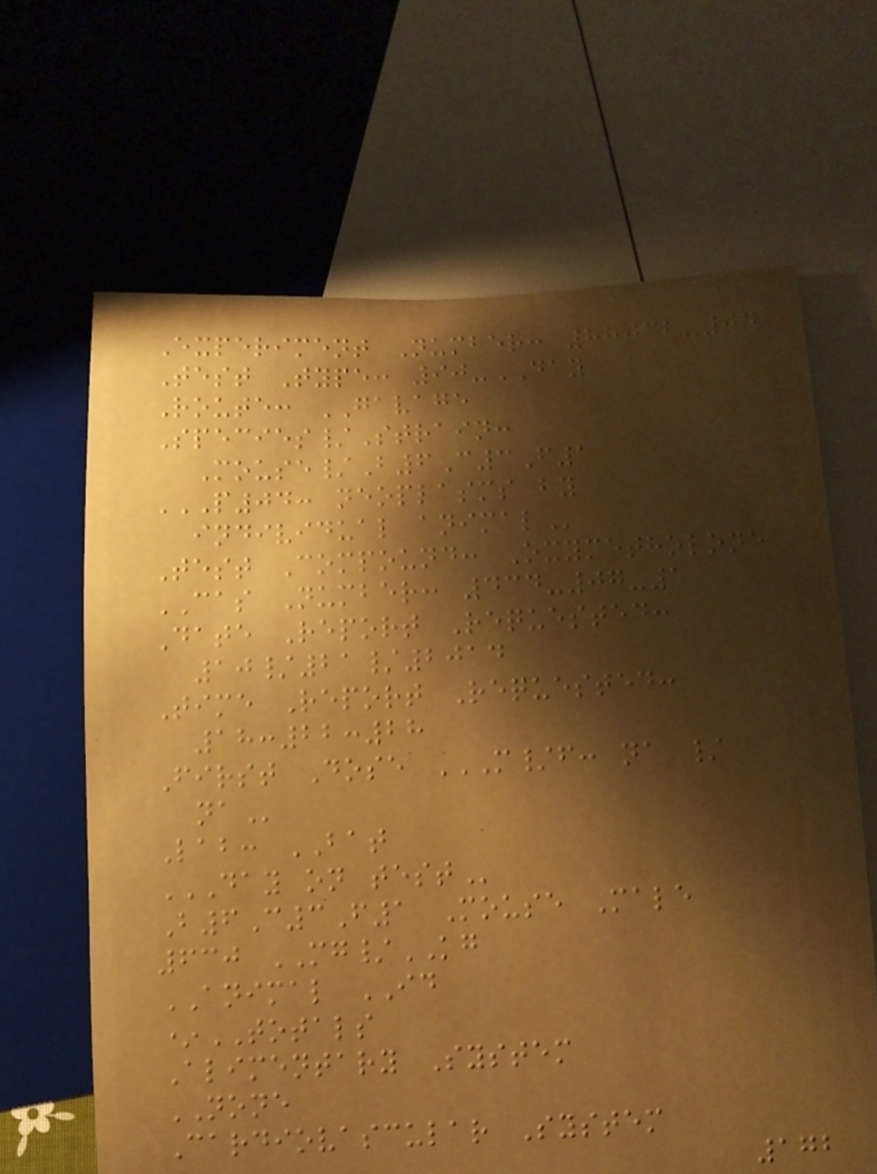Experiment Number: 88032-04
Test Type: 90-DAY
Route: GAVAGE
Species/Strain:
Mouse/B6C3F1
P04: NEOPLASMS BY
INDIVIDUAL ANIMAL
Test Compound: Oxymetholone
CAS Number: 434-07-1
Date Report Requested:
10/21/2014
Time Report Requested:
18:22:28
First Dose M/F: NA /
NA
Lab: BAT
DAY ON TEST
B6C3F1 Mouse Male
630 MG/KG
ANIMAL ID
*TOTALS
Alimentary System
NONE
Cardiovascular System
172
